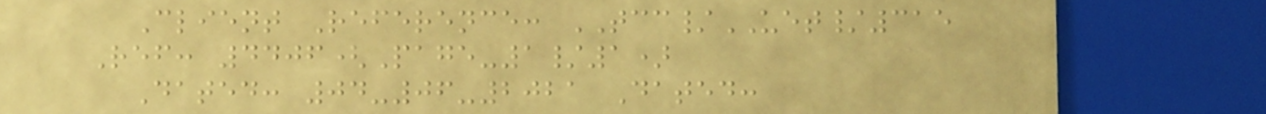Client Reference: TCC/UET/315
Ref: 4406(Page-1/1)
Dated: 04-06-2021 Dated:
